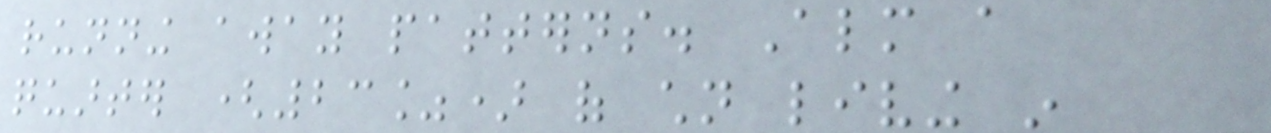running away patterns. Almost a
quarter (23%) of children living in
